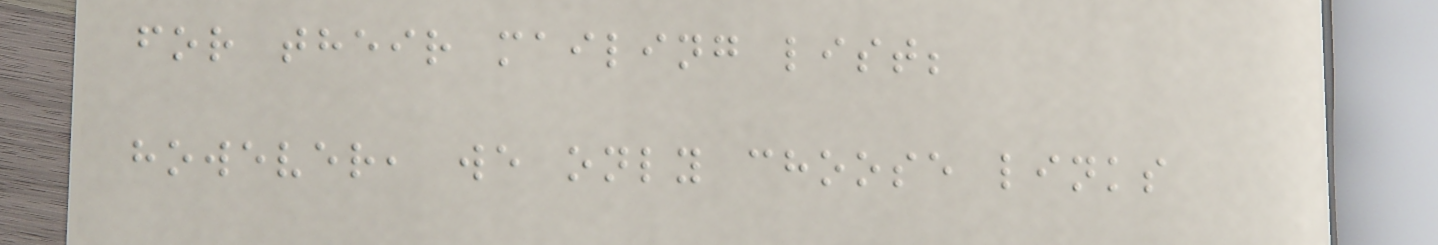for their mailing list;
however, we only choose links
